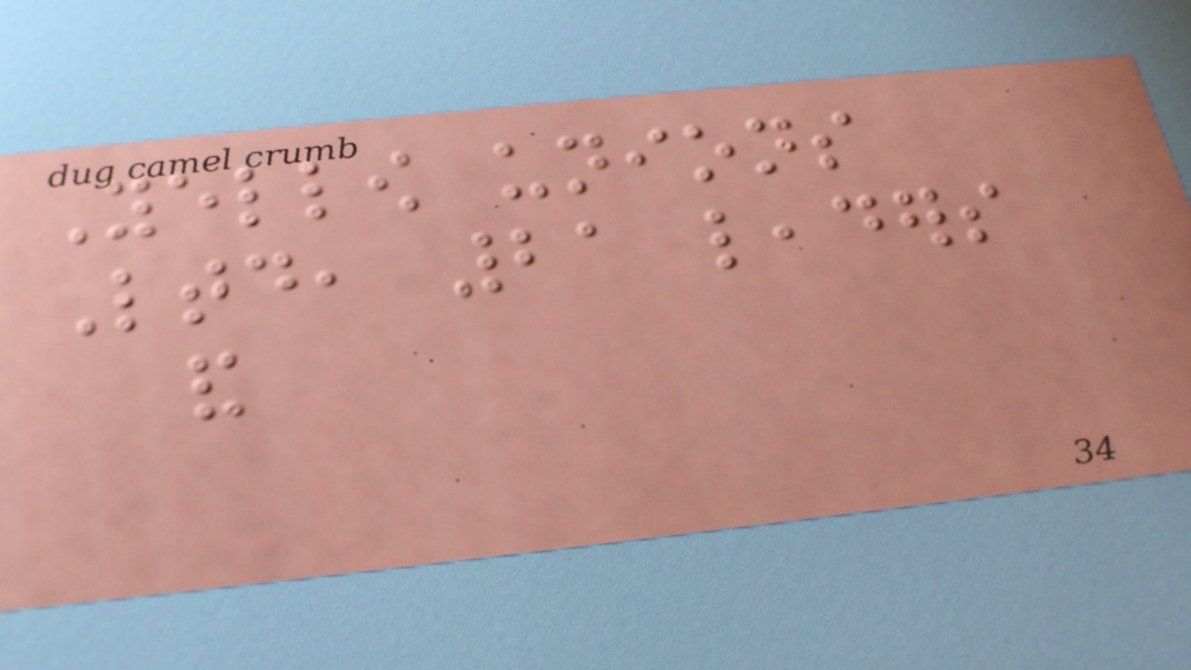Yellow unions
Ltd, 21 leaders
and
